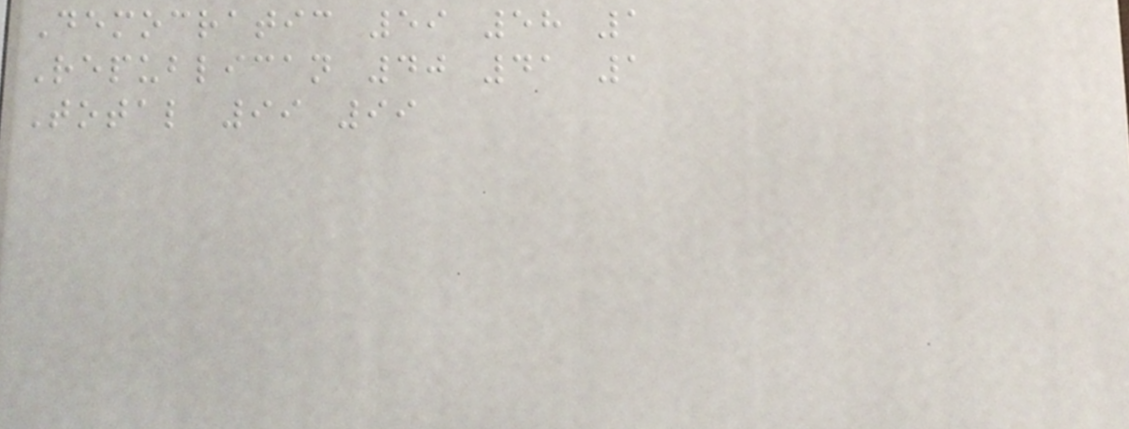Democratic 59 58 1
Republican 40 41 1
Total 99 99
